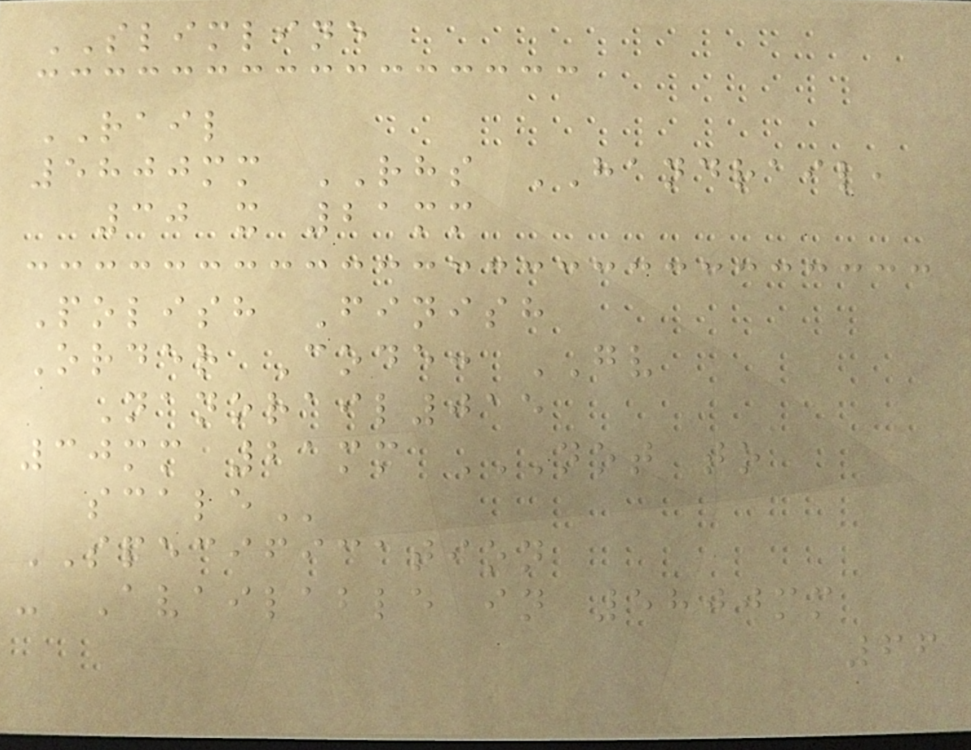SLIMLINE
RAIL
5800mm RHS HANDRAIL,
30 x 21mm
Polish Finish
Order Code: GV
Nanorail015
30mm 21mm NOT TO
SCALE
SPECIFICATION
- Available in 5800mm
66
